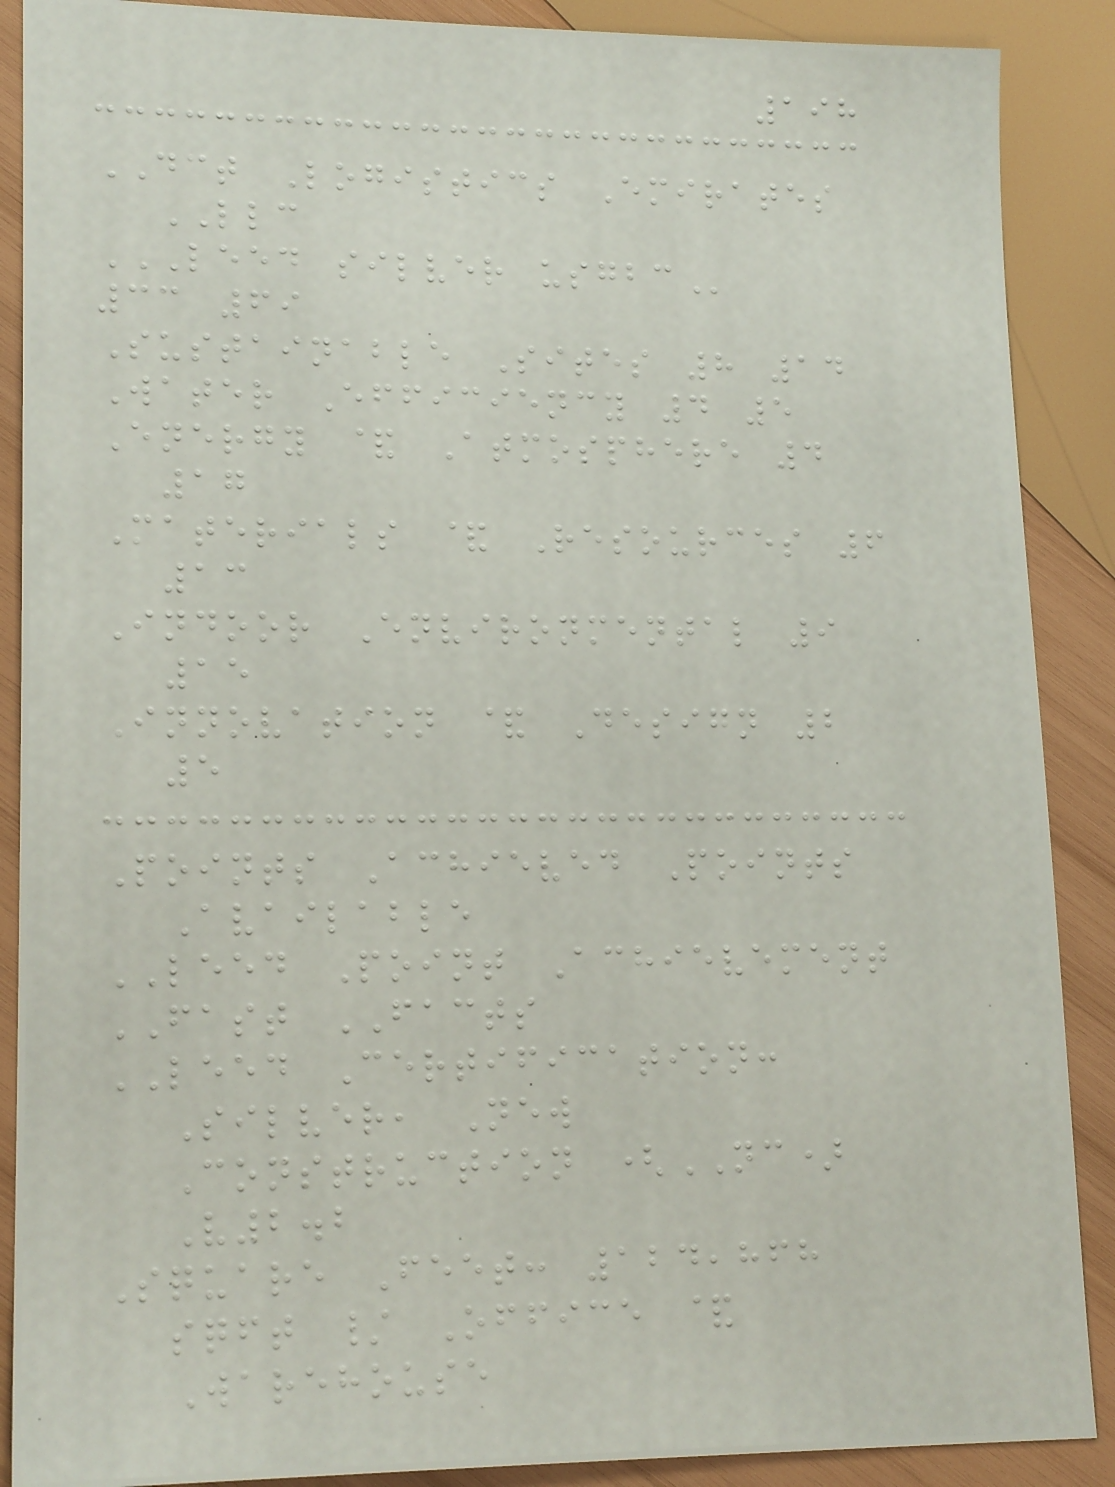198
DCT Logistics Emirates
LLC
LEED SILVER USGBC
33 69
Sustainable Sites 8 14
Water Efficiency 4 5
Energy & Atmosphere 4
17
Materials & Resources 6
13
Indoor Environmental 9
15
Innovation & Design 2
5
Points Achieved Points
Available
LEED Point Achievement
FAST FACTS
LEED Certification:
Silver, New
Construction (NC)
V2.2
Square Feet: 124,868
sqft / Office &
Warehouse
